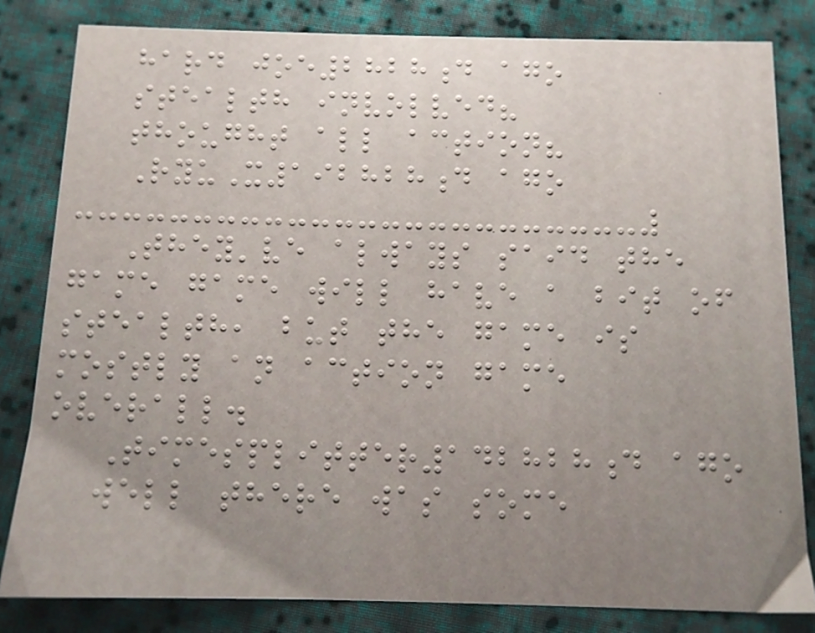hard joe2828d ago
stealth involved?
thought all action?
RyuX192828d ago
They've always said the
game game will have a bit of
stealth, but the game is
mostly an action game
overall.
Timesplitter142828d ago
well there was some
